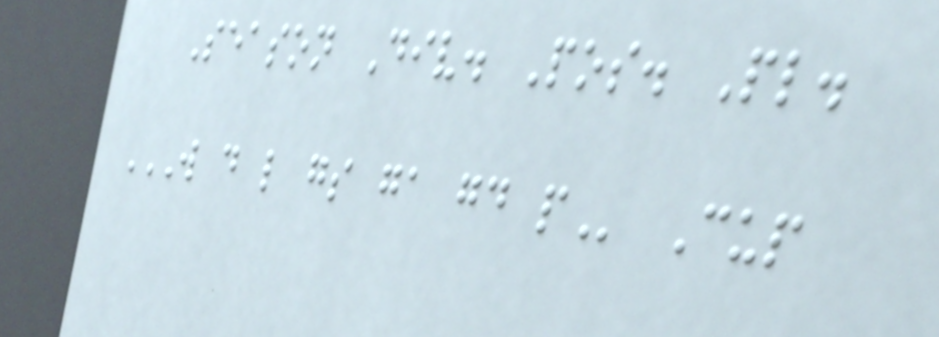Season Div. Pos. Pl.
W D L GS GA GD P Cup
